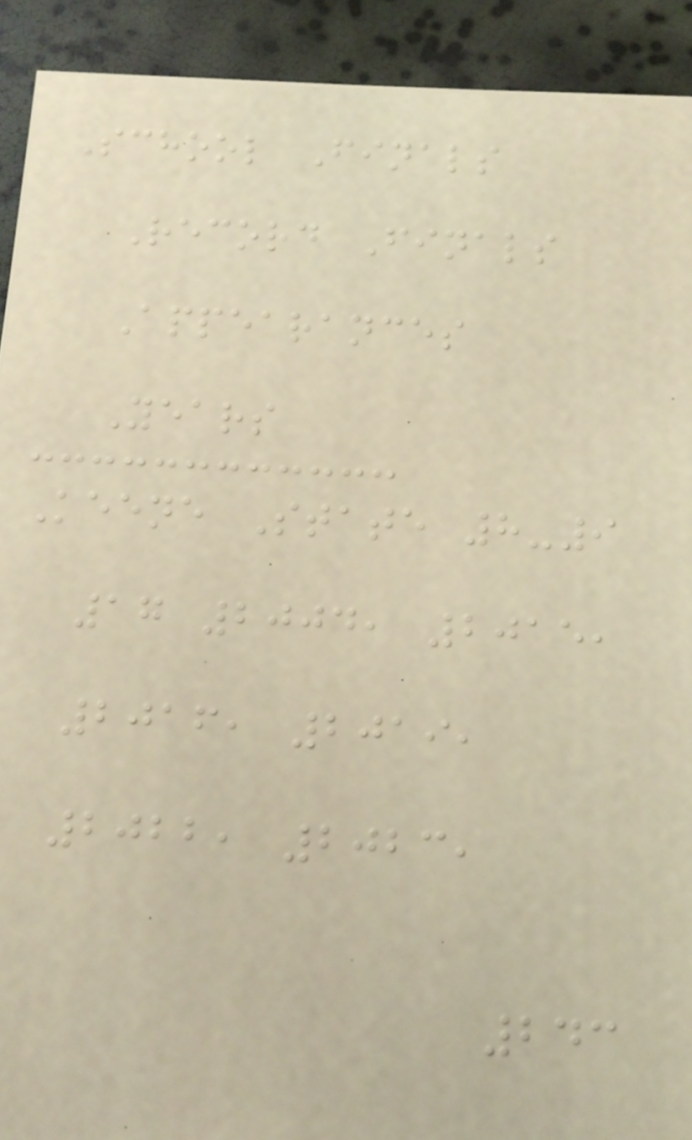School Finals
Record Finals
Appearances
Years
Keene State 8-9
17 2004, 2015,
2016, 2019,
2022, 2023,
243
